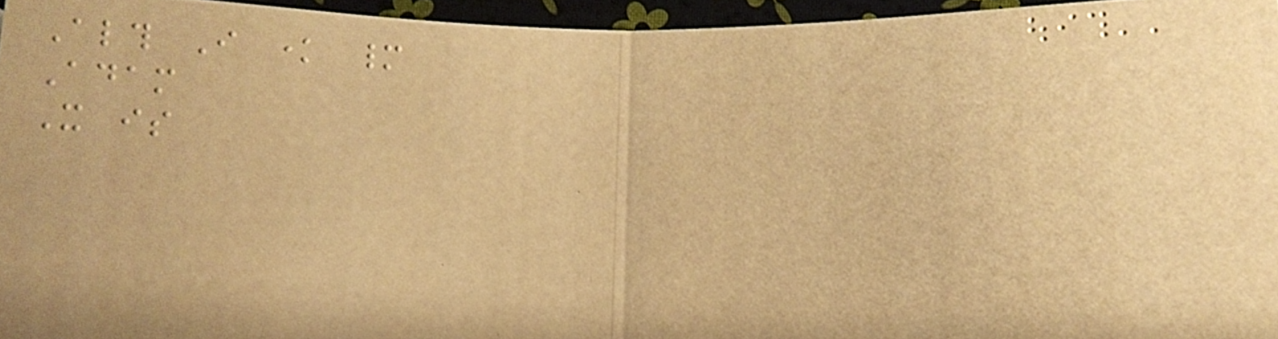Although I know many
Adam
It is
